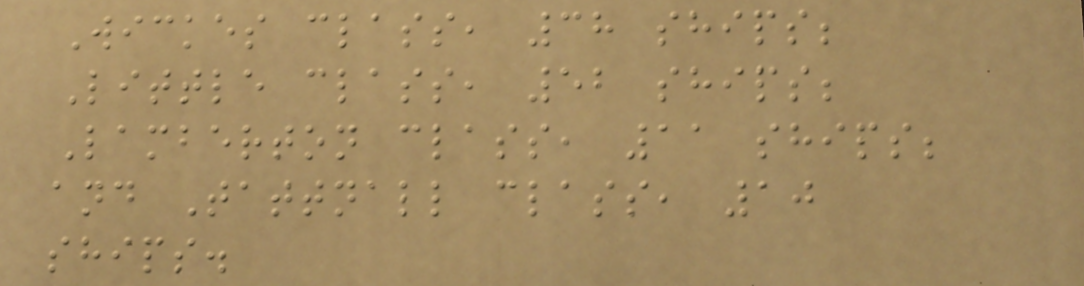Wickes class, 38 ships;
Little class, 52 ships;
Lamberton class, 11 ships;
and Tattnall class, 10
ships.
